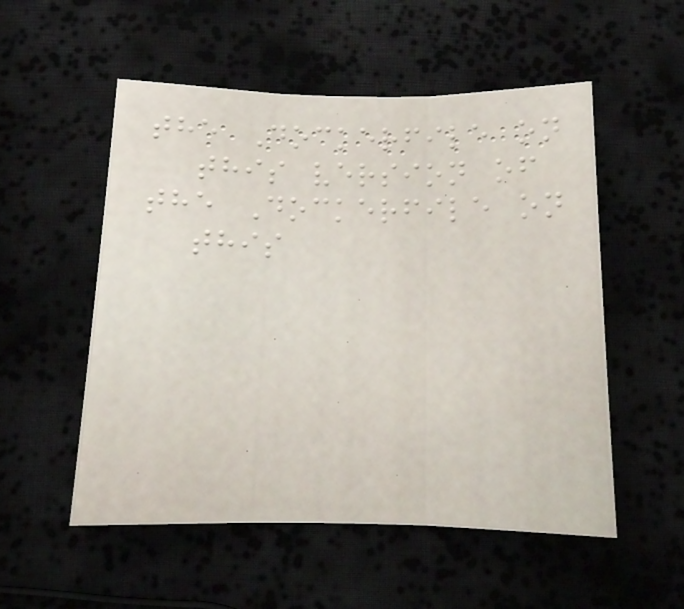the Dockerfile on
this version of
the Dockerfile on
this
